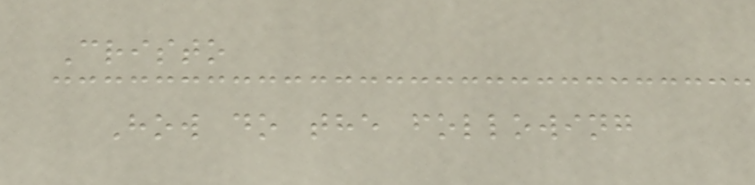Cristo
How do the following
